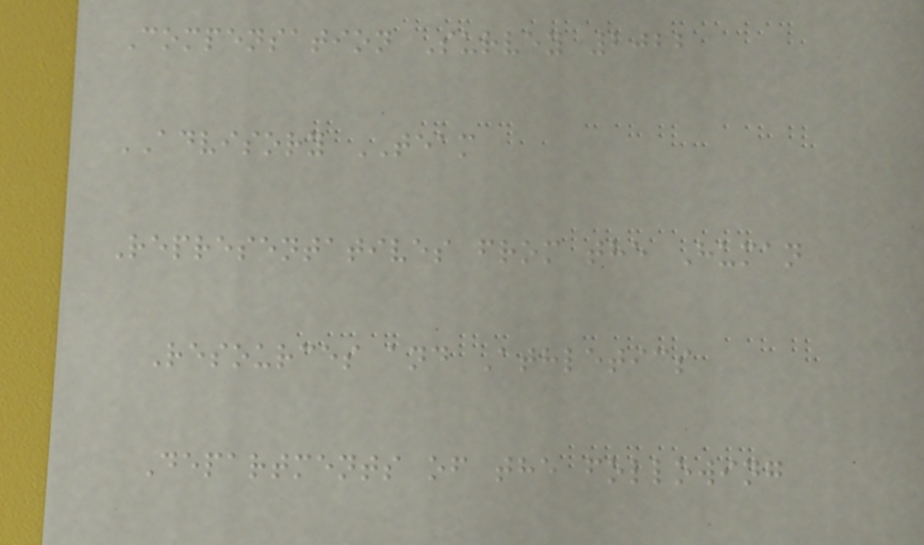Compensation Survey 2022
ADVISORY TEAM
Representatives from the Human
Resources and Athletics
Departments of the following
